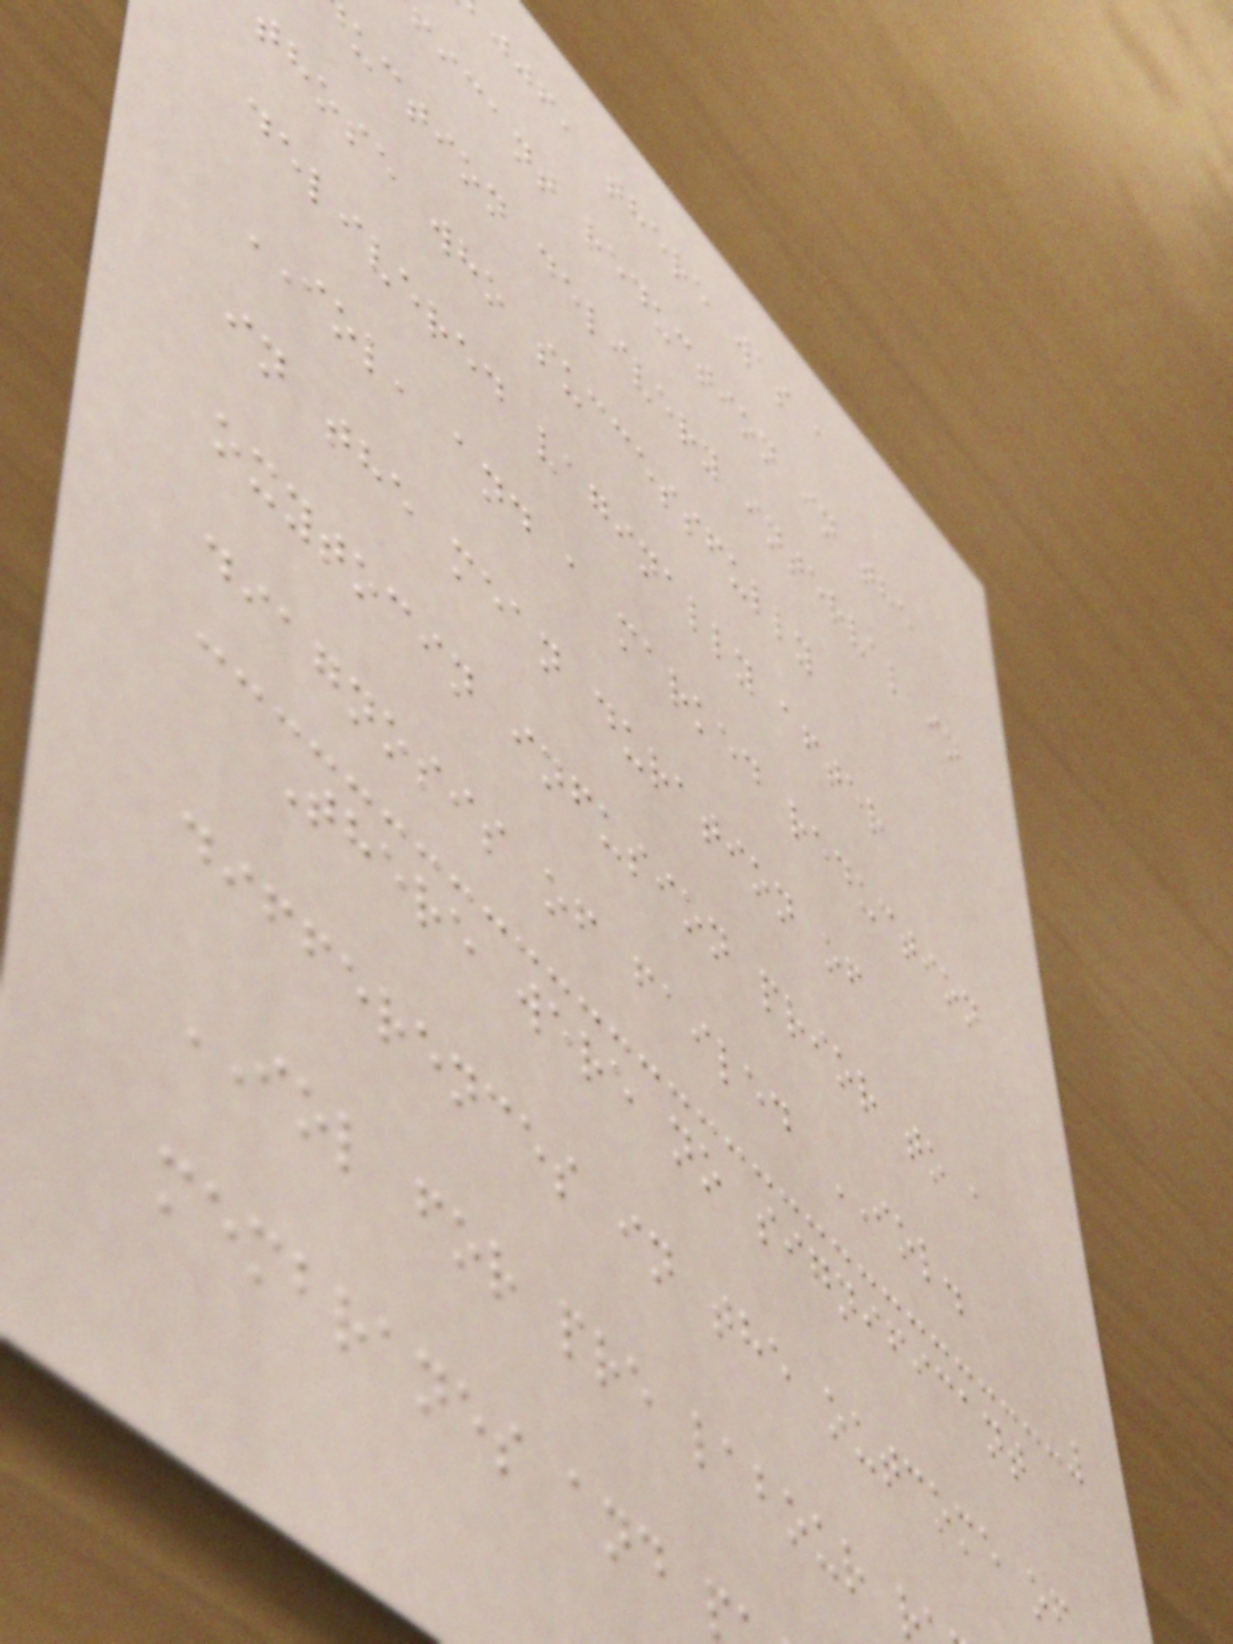jjf, there was a
ficant reduction in the
uction delivery interval in
those who successfully
delivered vaginally after
IOL, and a marked reduction
in the mean duration of
oxytocin infusion prior to a
diagnosis of failed IOL.
There were no significant
differences in the outcome o
IOL for pre labour
membranes and
